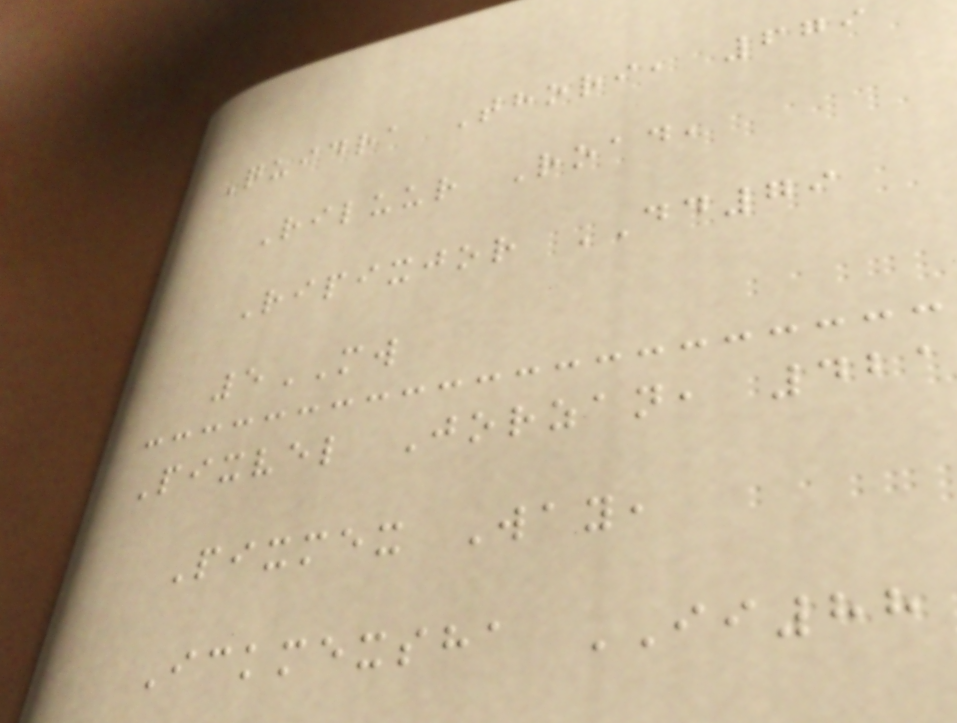Quidra Thori, 679
Riluur Road,
Ripixjor DD79
5MW
Pixvel Jorzan, 421
Pixmex Way,
Ickmexsha II88
